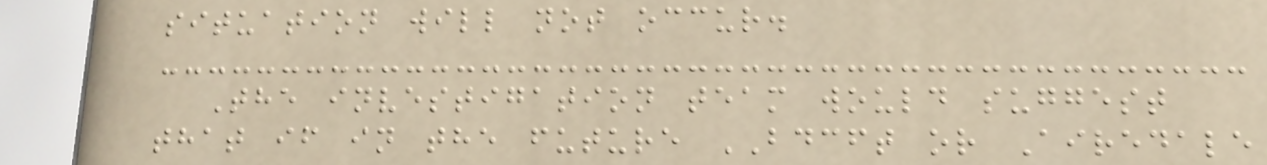situation will not occur.
The investigation team would suggest
that if in the future BDCFT or Airedale
